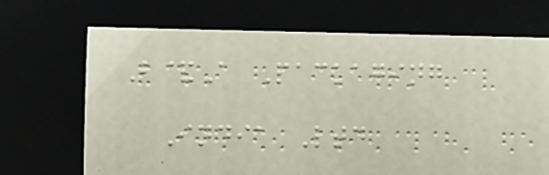B&A Packaging
India Ltd
